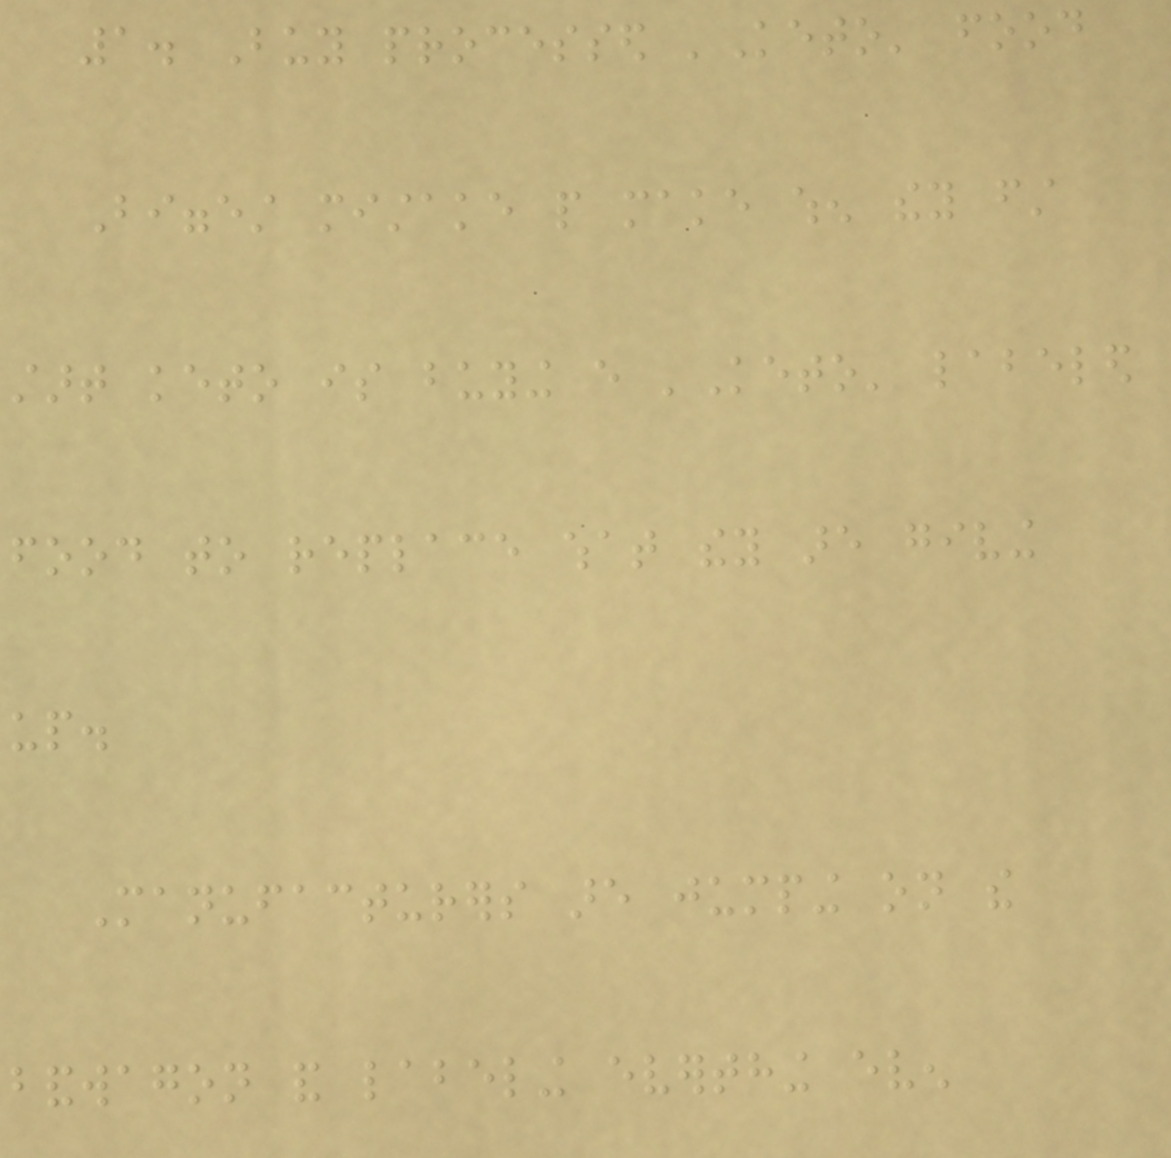1. Buy processed 'Keto' food
Biggest mistake people make when they first
start keto is buying every 'Keto' labeled
food to replace what they are giving
up.
Manufacturers are jumping on the
bandwagon and labeling everthing even
